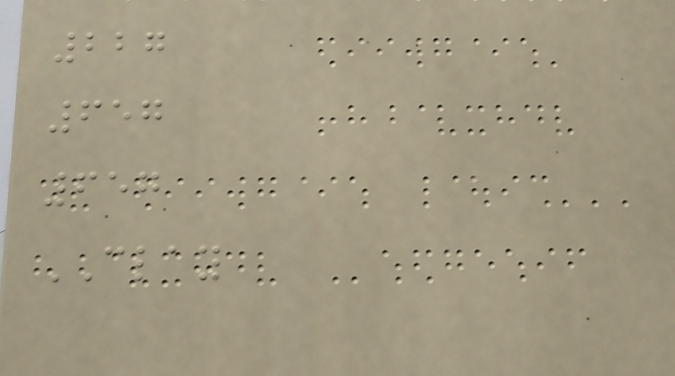227
657
657
CLAY
